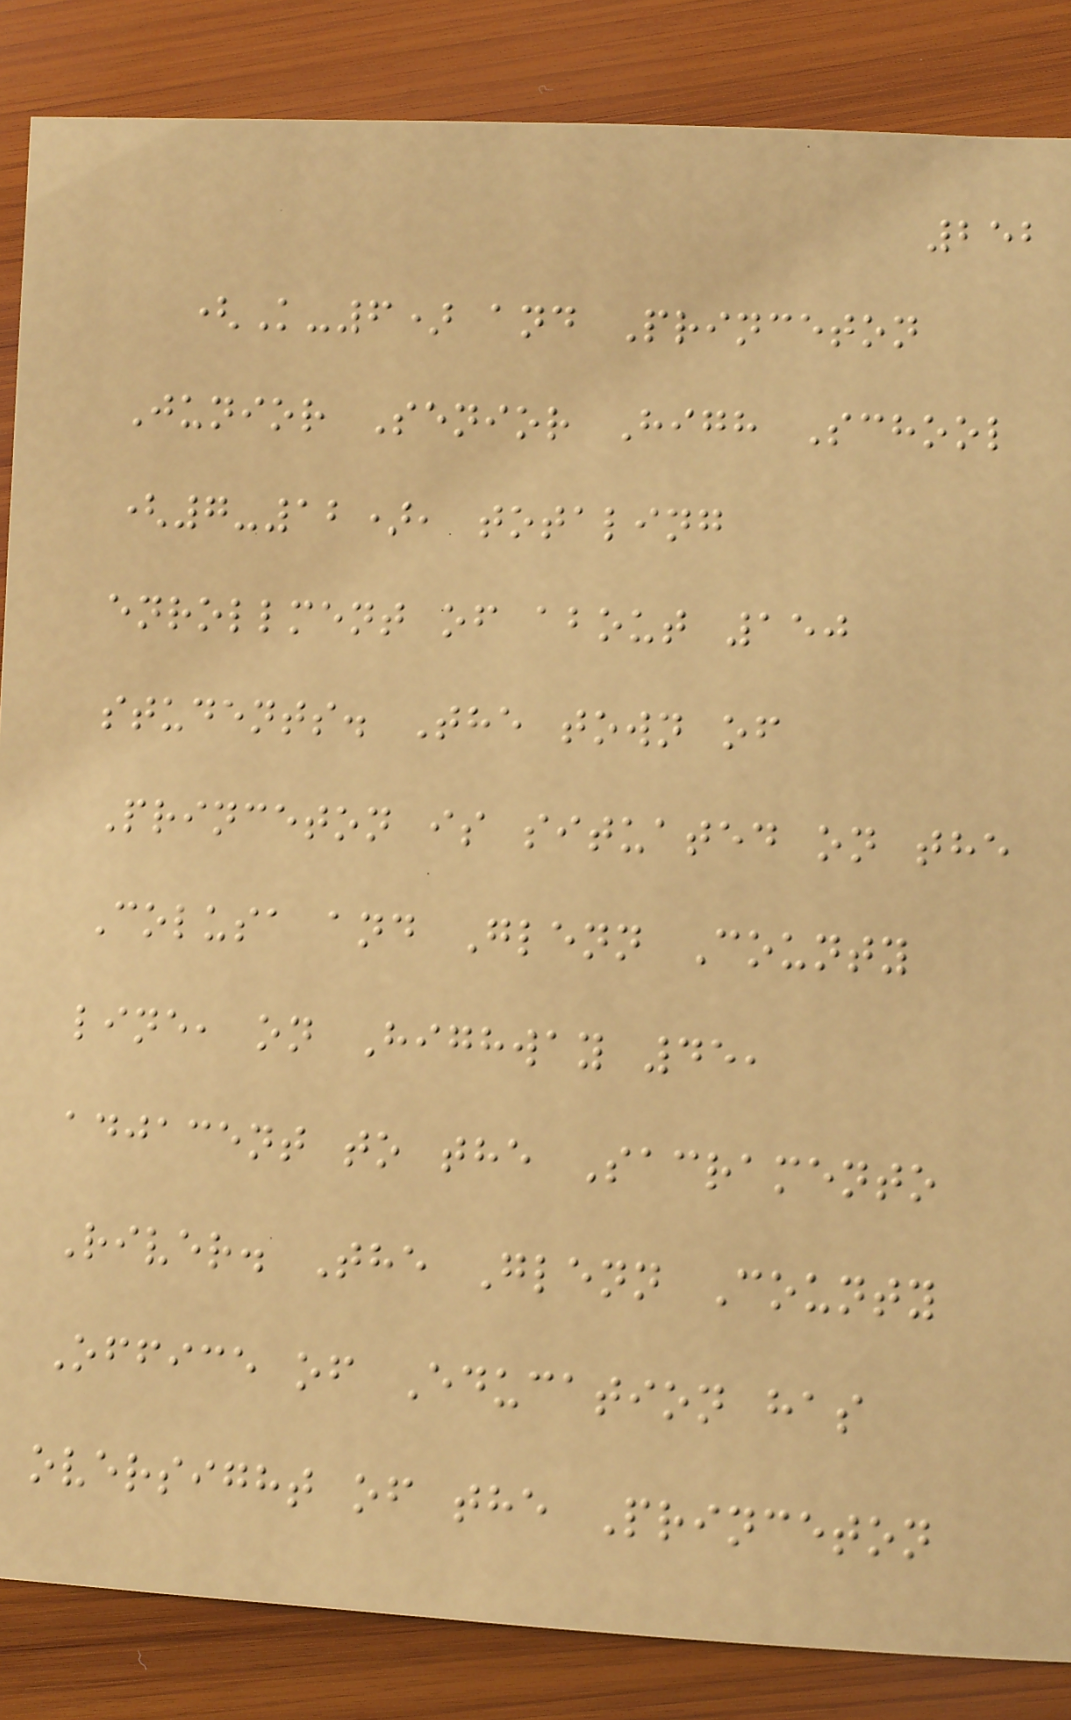252
(K-6) and Princeton
Junior Senior High School
(7-12), totaling
enrollment of about 150
students. The town of
Princeton is situated on the
Colusa and Glenn County
line, on Highway 45,
adjacent to the Sacramento
River. The Glenn County
Office of Education has
oversight of the Princeton
